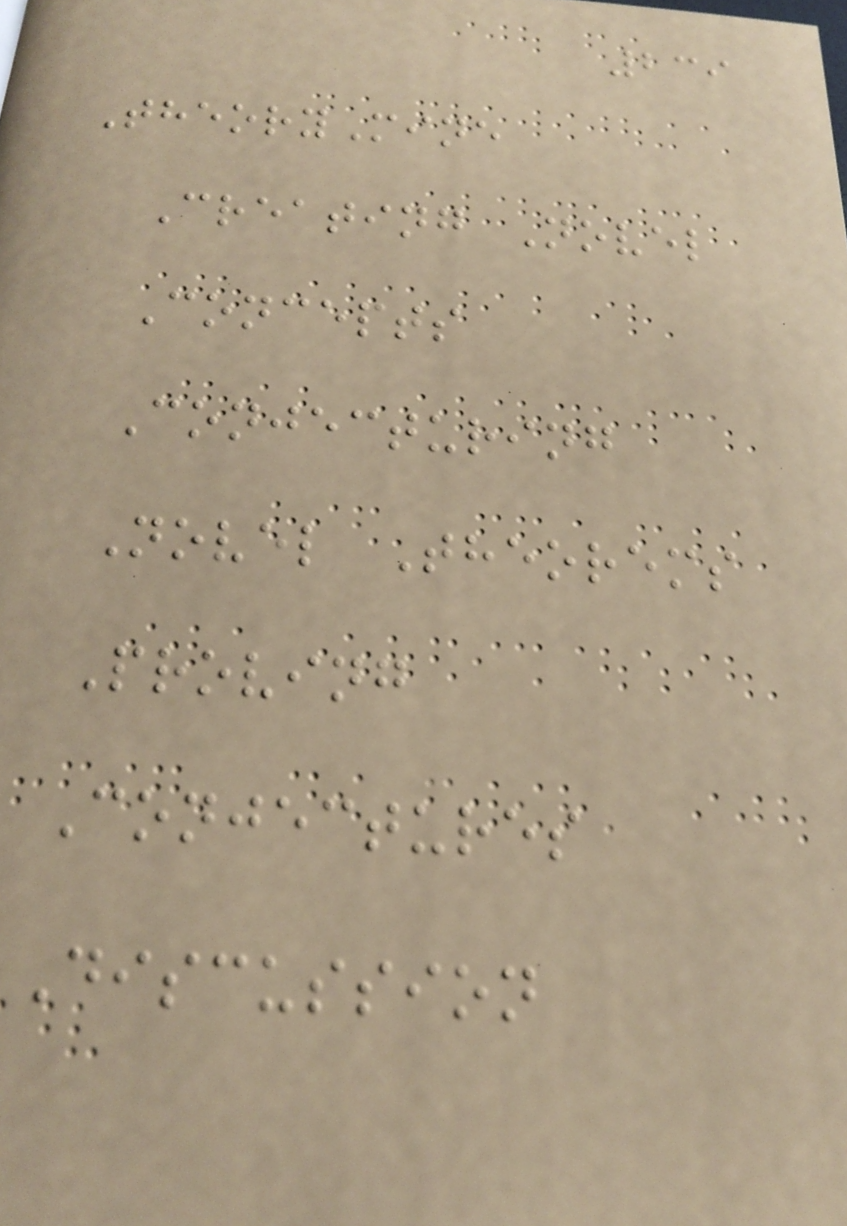239
TheoryMine
Creating Novel
Concepts
Conjecturing
Novel Theorems
Proving
Conjectures
Discussion
